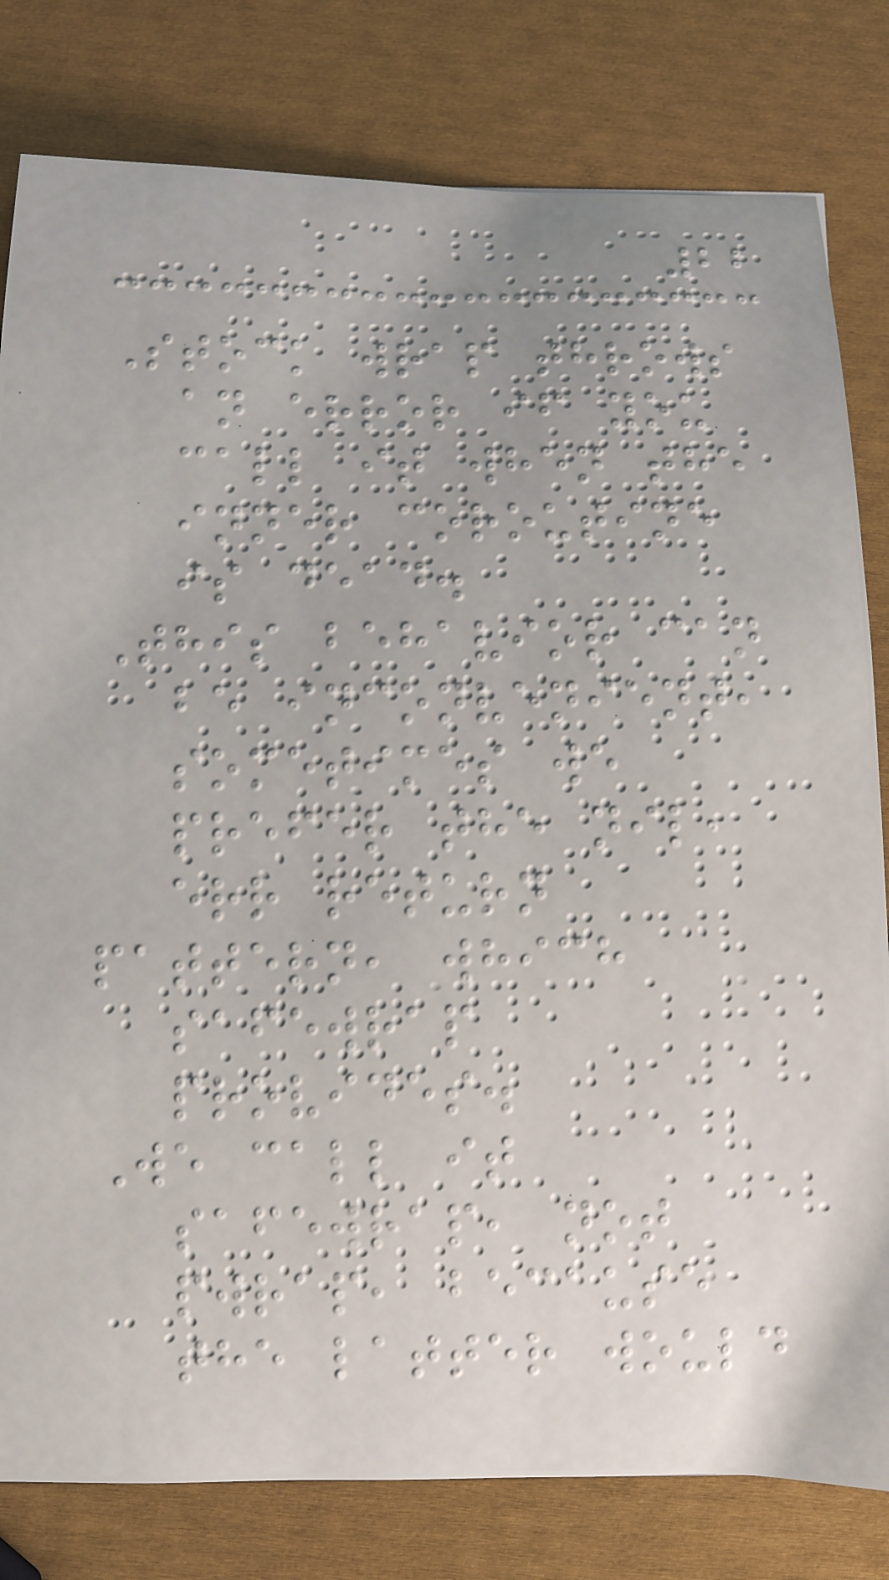22
Stock wrap throws
an error if you
call it when the
inner coroutine
is dead.
This behavior can
be inconvenient,
sometimes we
prefer the nil,
err return
pattern, which
safewrap
provides.
We call it
safewrap, not
pwrap, because
the latter would
